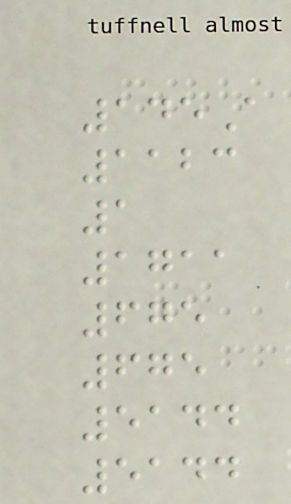145A
1123
1
1711
675
675
5144
5144
